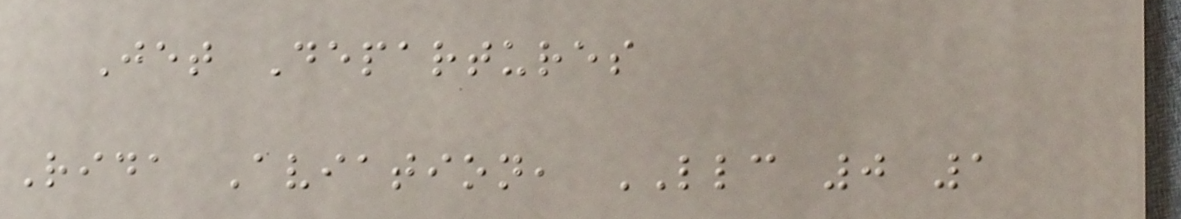Jet Departures
Rida Aviation, LLC 0 1
